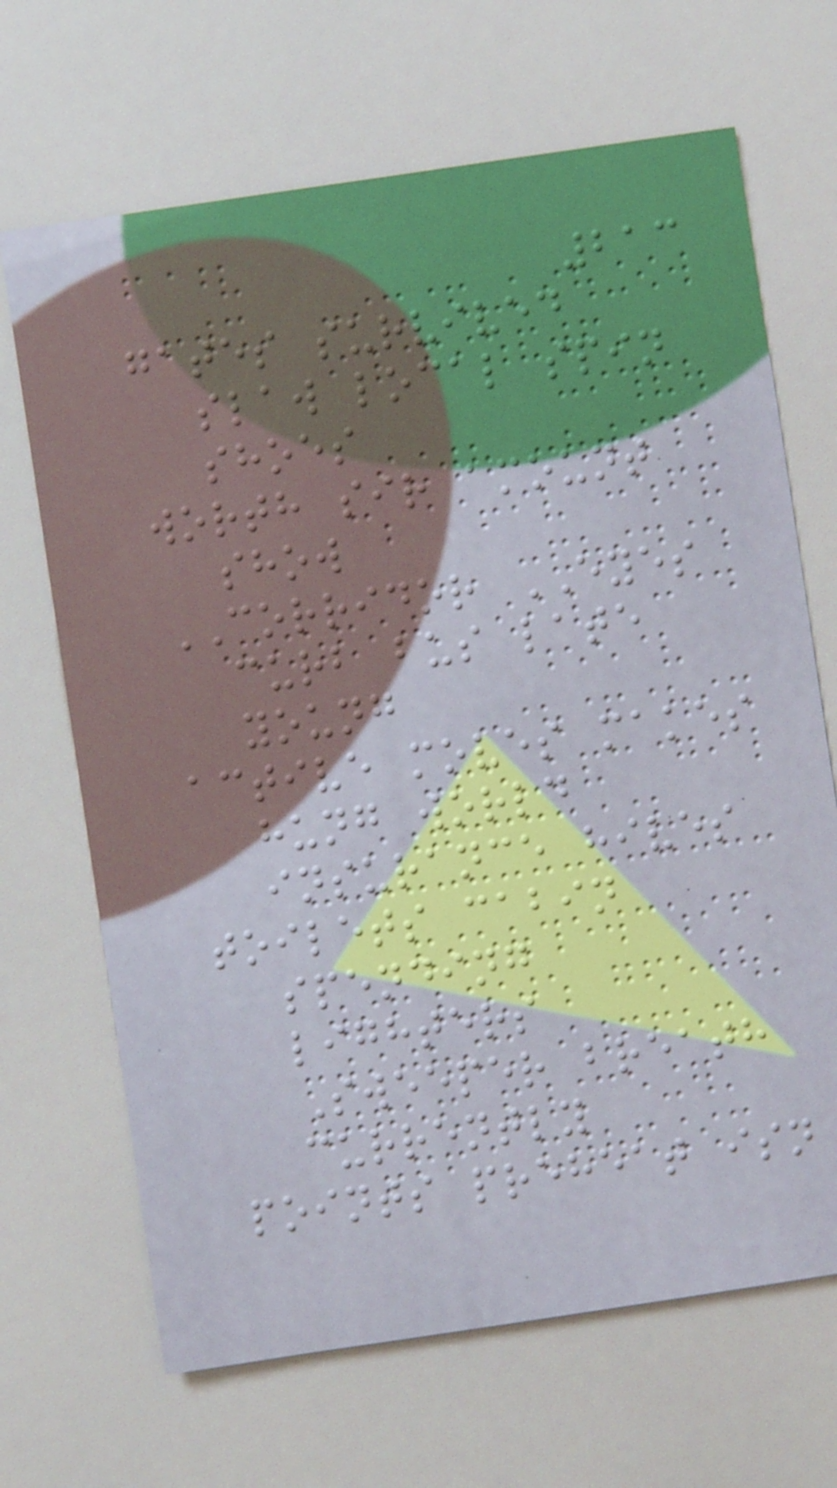213
gates survived
slaw local spin
shoes
worth sir amount
show
CORRIDOR EYES
curb bus late
young
active moves makes
hung world
insurance hives
toilets cabin
spending
lighters
Sweeper breath
currently
points preheat isn
